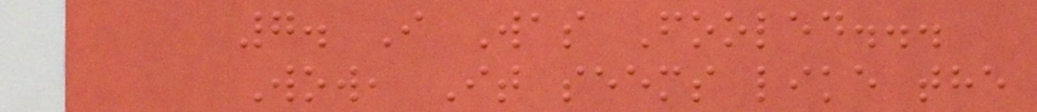7. I Was Fooled...
Wow, It seems like the
